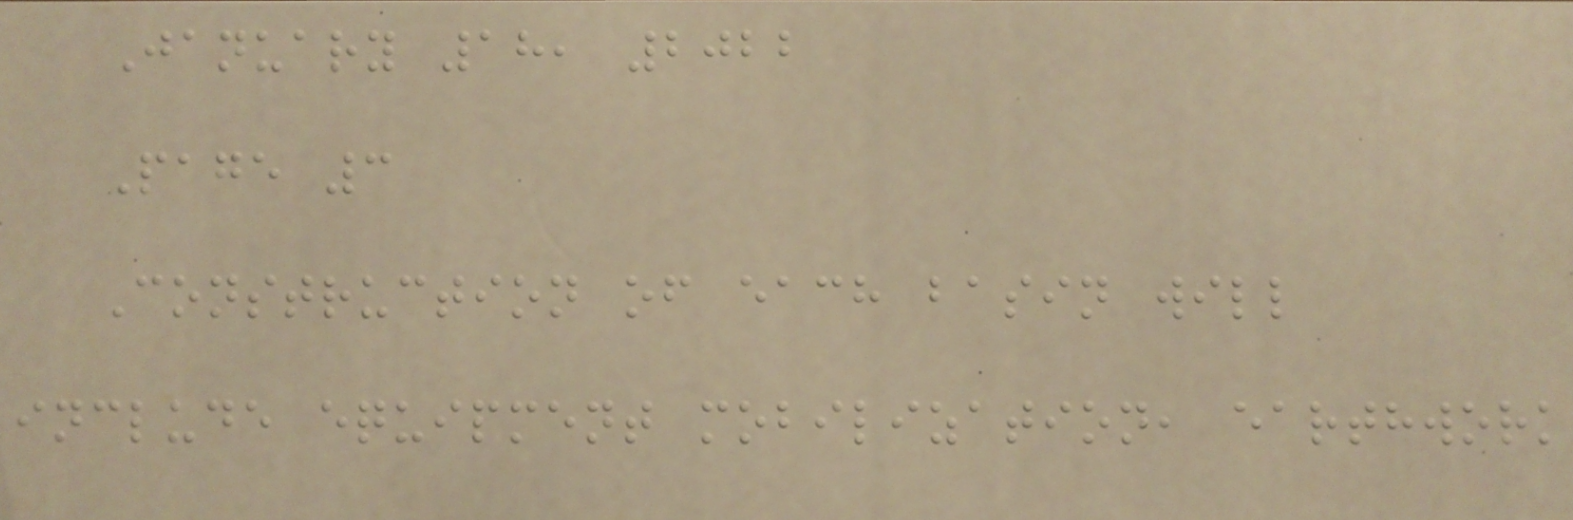January 18, 2022
Page 3
Construction of each basin will
include equipment mobilization, earthwork
